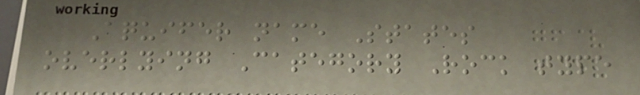Aquifer name States
overlying Category Rock type
